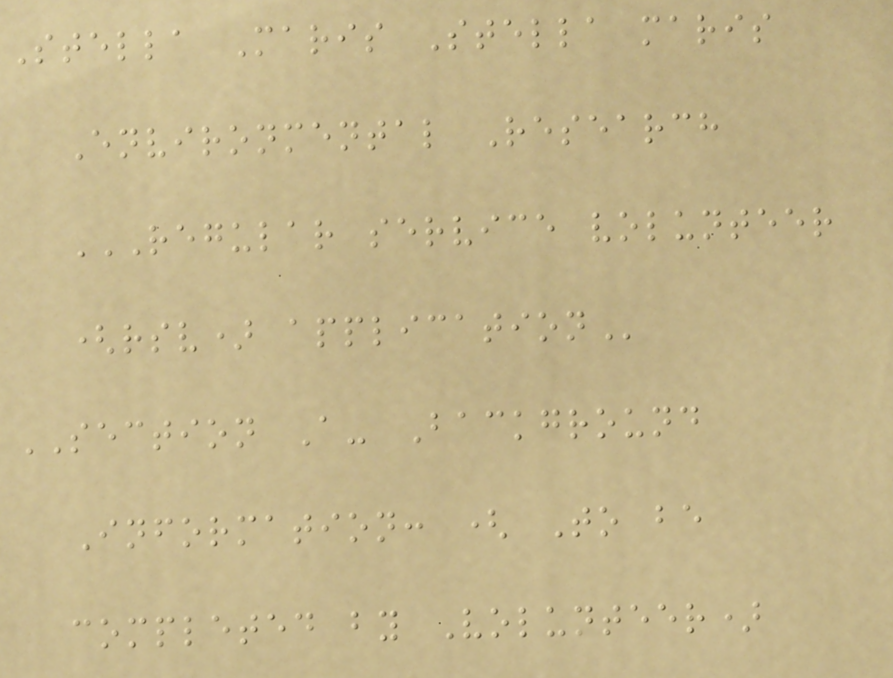Stella Maris Stella maris
Environmental Research
REGULAR SERVICE VOLUNTEER
(RSV) APPLICATION
SECTION A- Background
Information: ( To be
completed by Volunteer)
